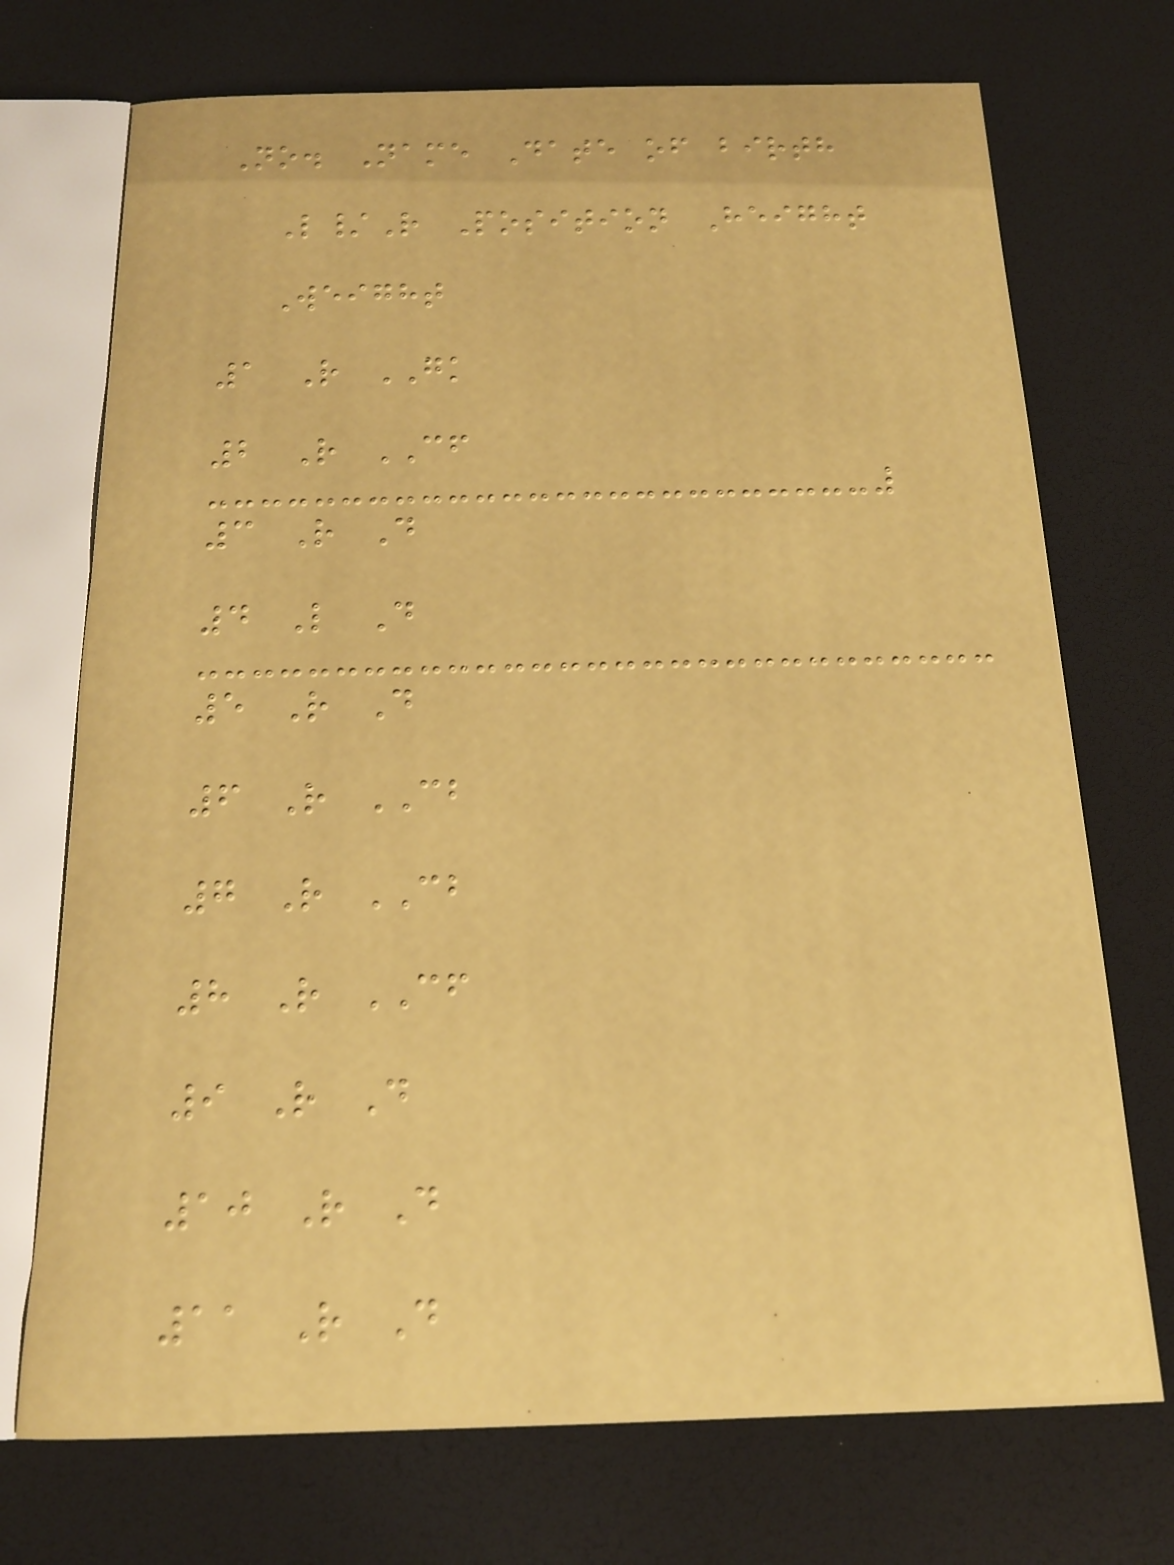No. Name Date of birth
L/R Position Height
Weight
1 R GK
2 R CF
3 R D
4 L D
5 R D
6 R CB
7 R CB
8 R CF
9 R D
10 R D
11 R D
